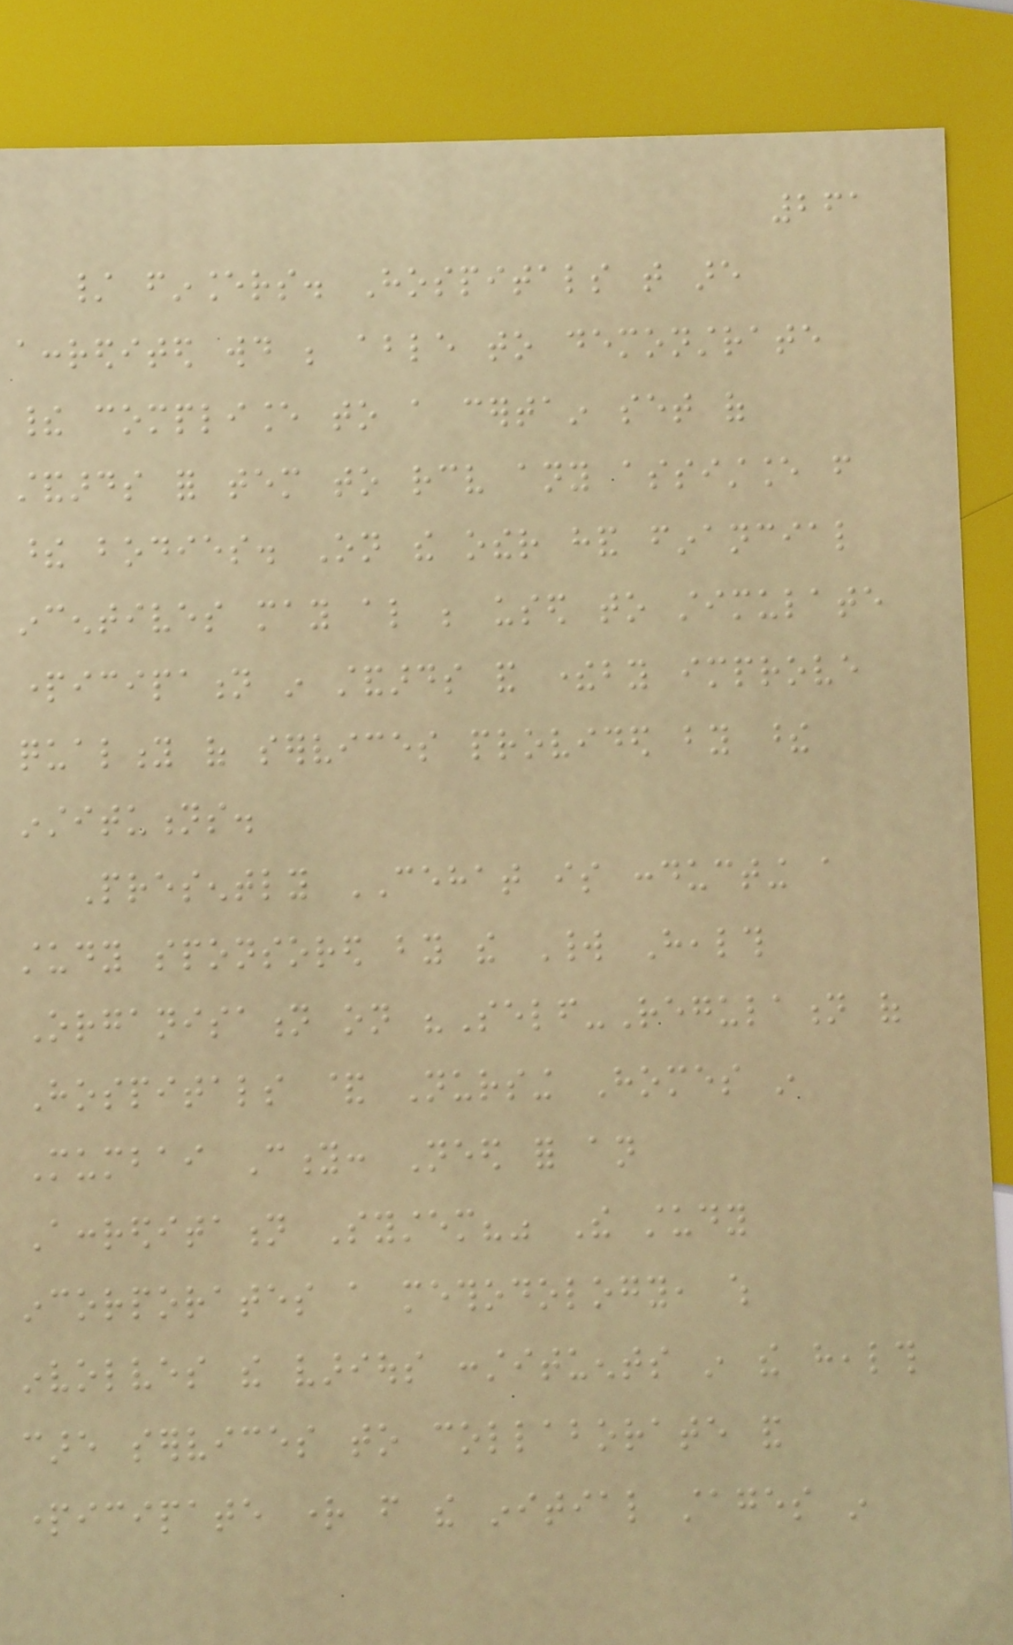261
/ financers. Hospitals that are
accredited would be able to demonstrate
their compliance to a certain set of
standards for tem to receive any assistance from
these bodies. On the other hand financial
incentives may also be used to stimulate
participation in standards and thereby improve
quality of services provided by these
institutions.
Presently CEHAT is conducting a
study sponsored by the World Health
Organisation on "Self-Regulation of
Hospitals & Nursing Homes in
Mumbai City: Need for an
Accreditation System?" The study
incorporates a methodology, which
involves the various constituents in the health
care services to collaborate and
participate right from the initial stages in
